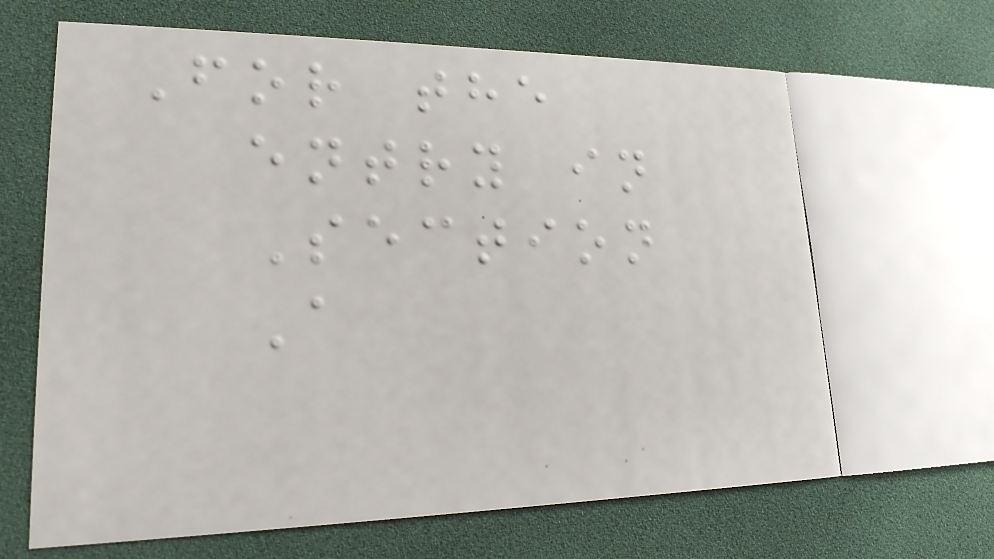For the
entry in
Section
A
